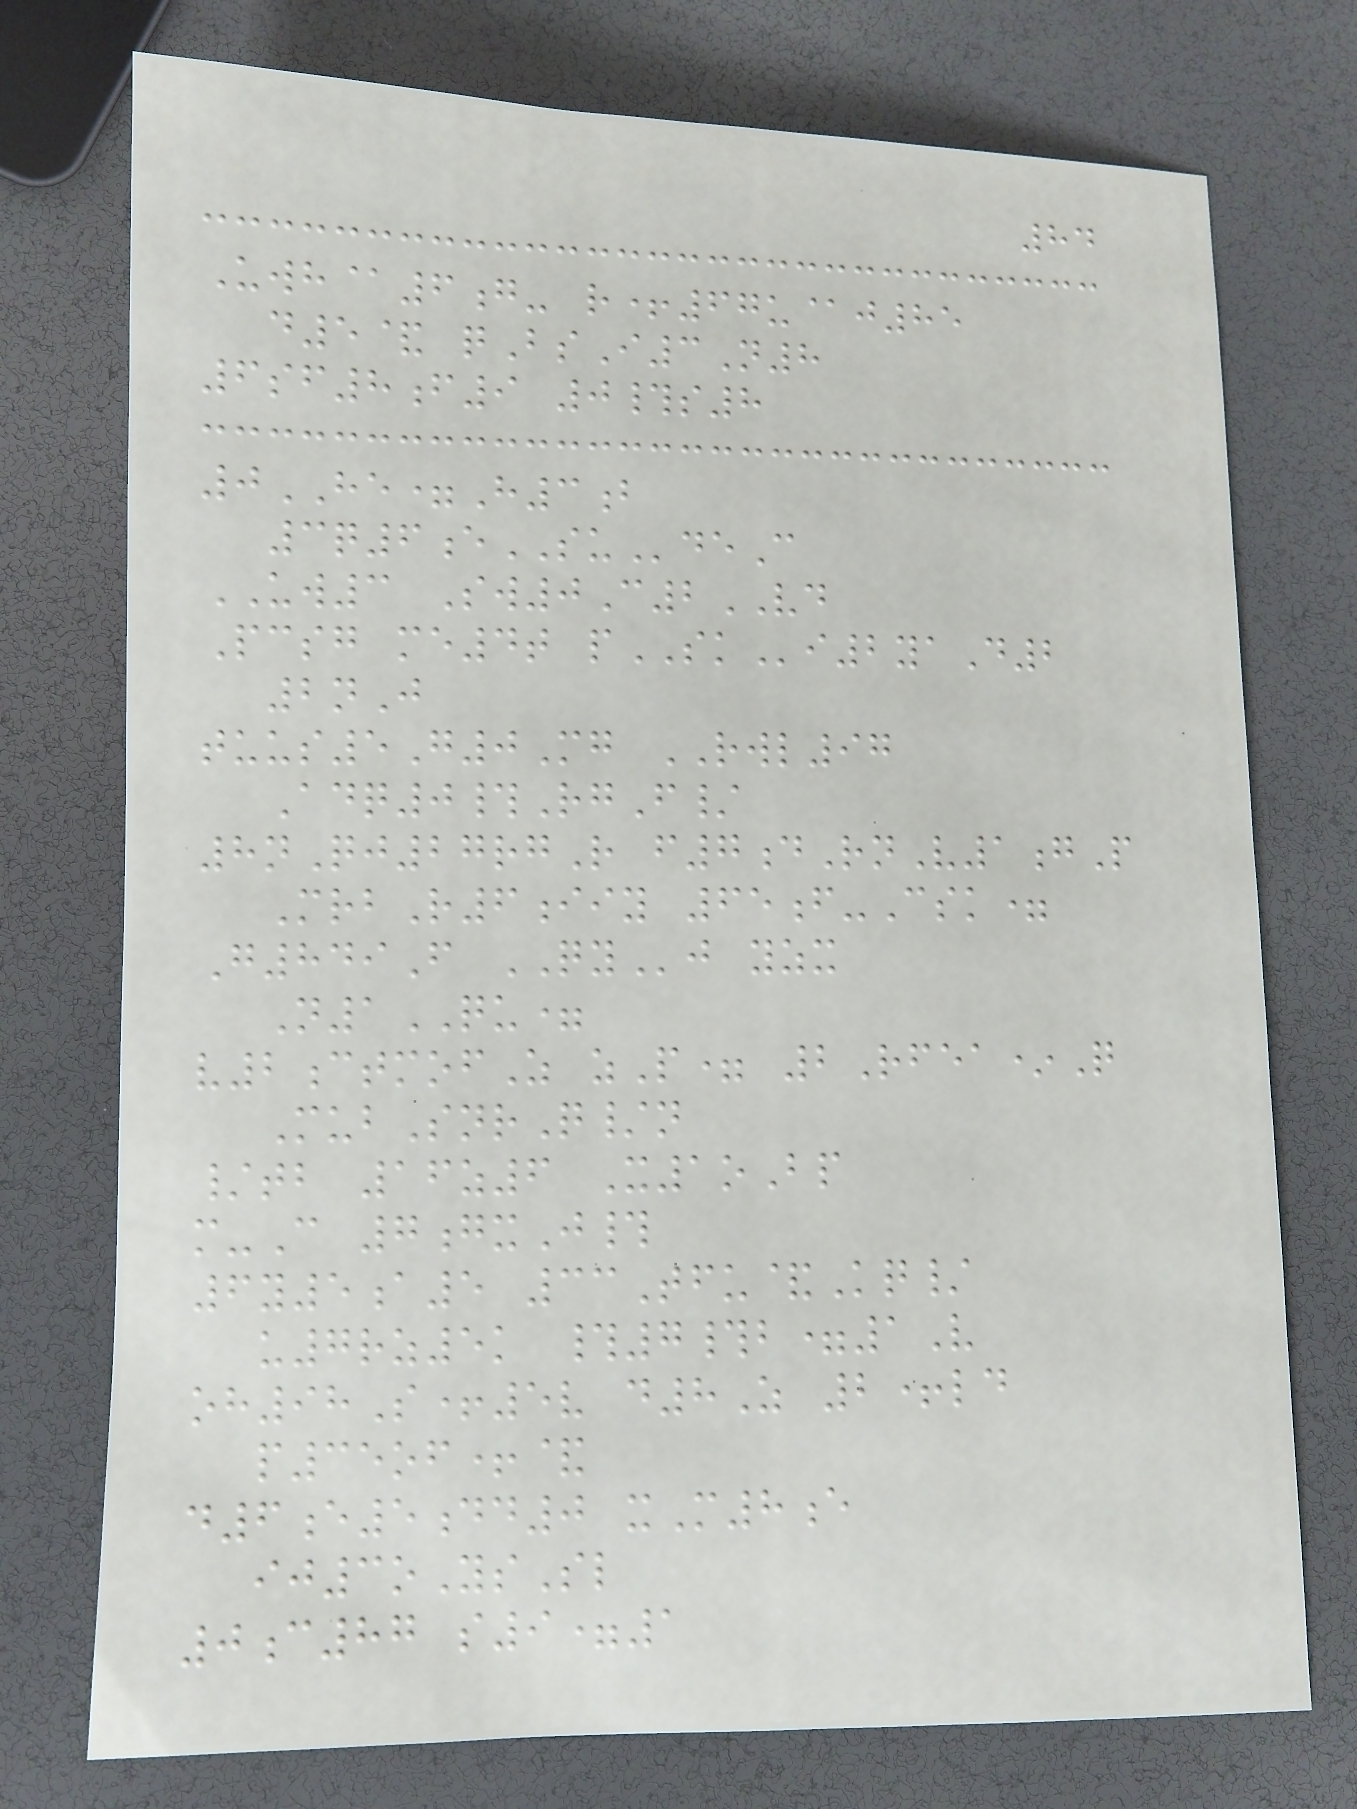84
Uwh@6g- r+67u@j85
d5& qBsI3N8
6sf8f9 0#s8
0HE=H3b
3q6eSUdeC
UW3 Sw0C2VD
Pcsg me4t pSKi2yaD2
2nJ
tuus5G0Mg RWL97
Adq0#RgF/
8nQj27rgR f7dRnV1gP
MrbR6iiy 65f-Csk=
G849F QYj yzx
N1QU=
v2ctmofZ zP= 2Rfea*Q
MubSnrQ/n
/tb 16z6 X1oBp
m-C 7gxJ#
6y5a5 33Tfu&Kq/
u7rz5k #7#b=1V
oh98S+5v d8Z 2+ld
p35of+&
d6e5dd0 xM8e
ij3oYsSl
0c87 s9=1
